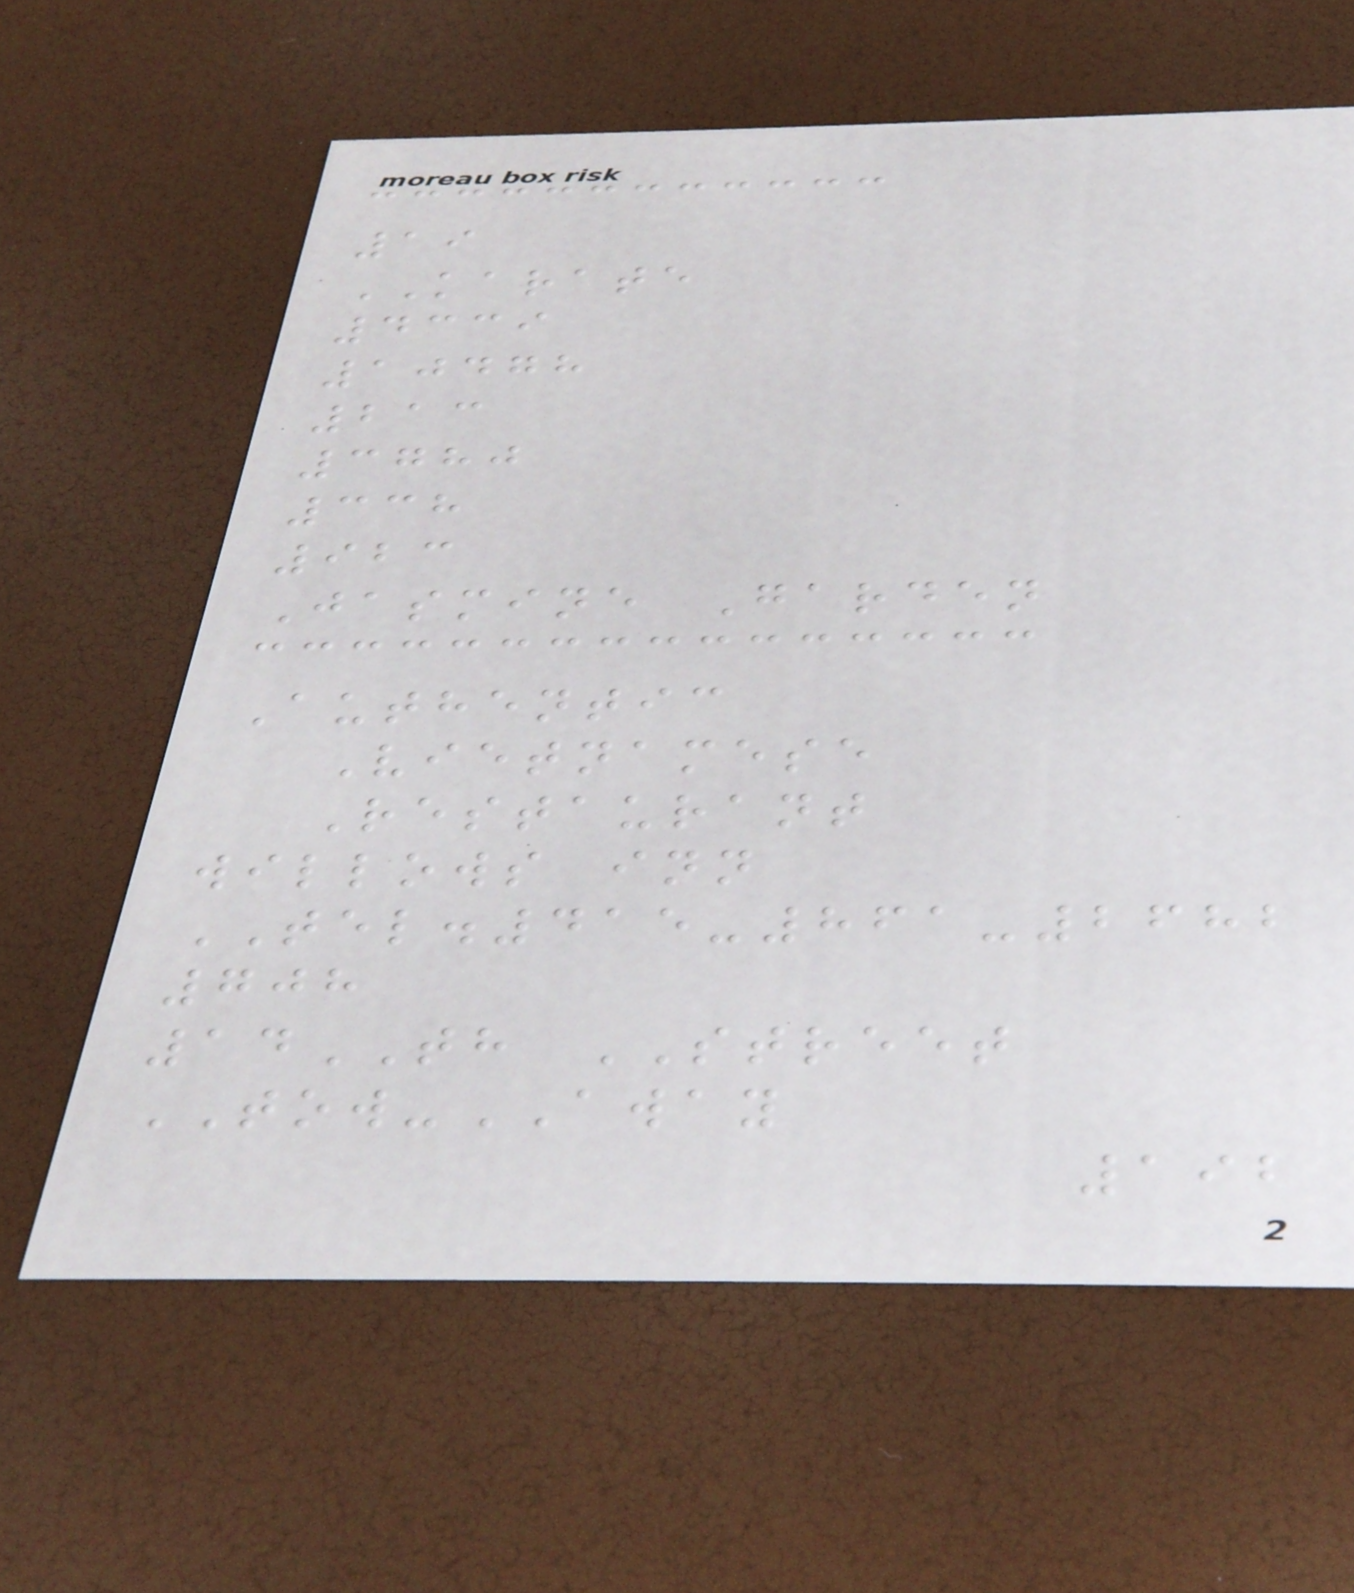19
KARATE
4339
10478
213
3780
338
923
Jasmine Garden
Authentic
Vietnamese
Restaurant
willows inn
TEL.415-861-2682
708
14TH STREET
TOW-AWAY
192
